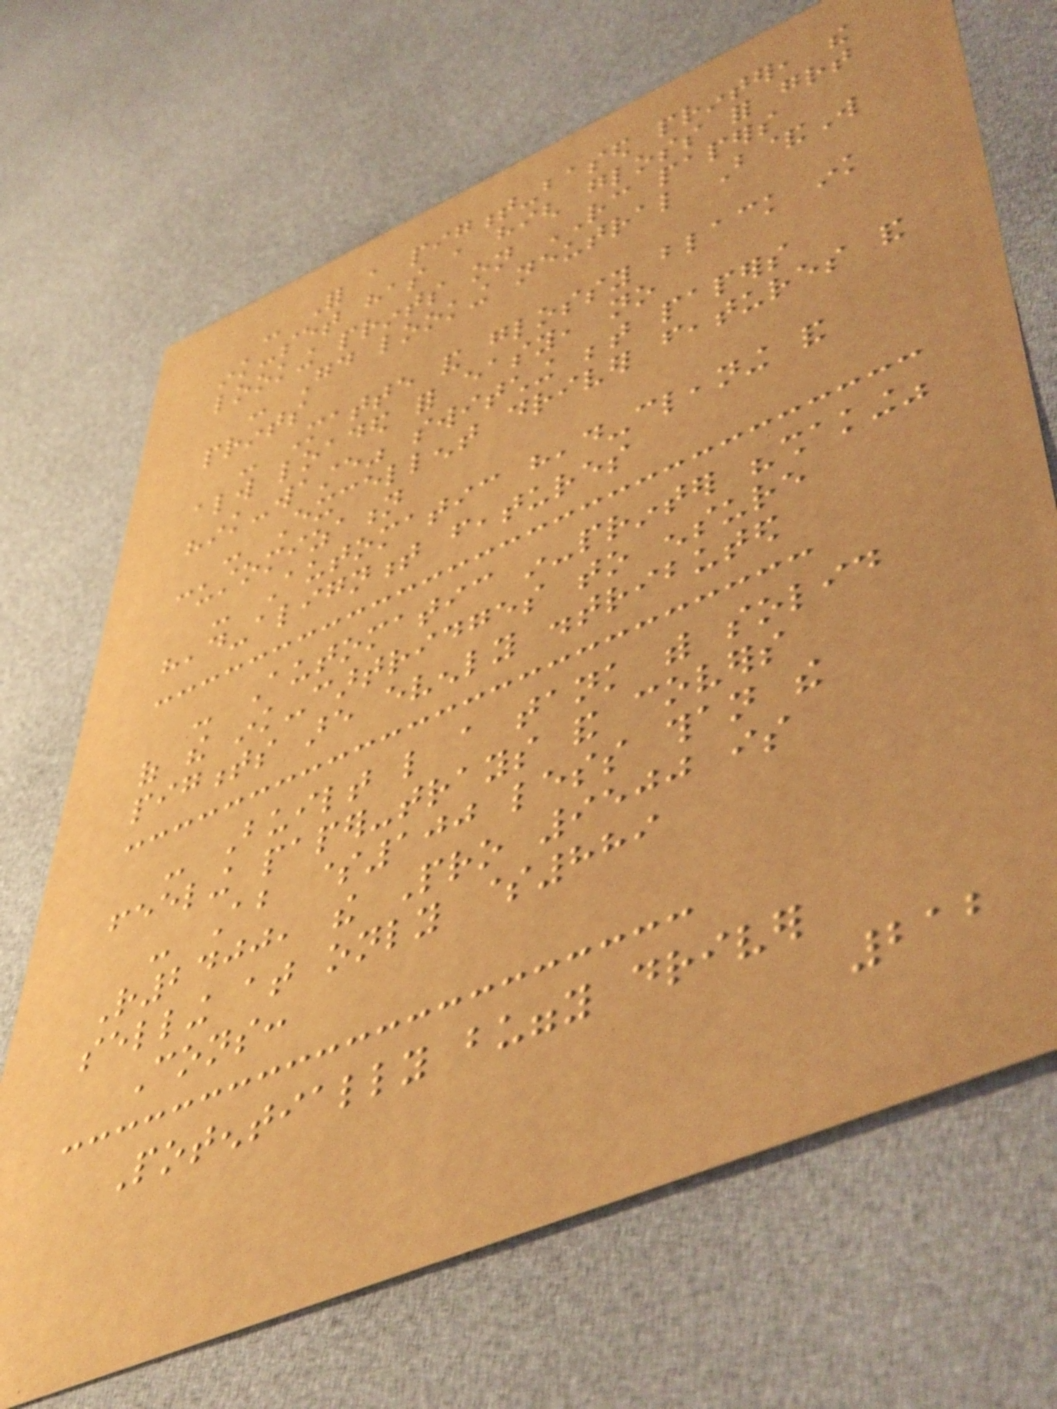- For a pigment-based printer, the
ink-set has a high gloss for great
looking prints on RC papers
- Good looking neutral B&W
prints
- Matte and glossy black ink
always loaded for easy, no
"ink-waste" switching between papers
- Excellent driver features and
customization
- Automatic head-cleaning and
head-alignment features
- Automatic in-printer "shaking"
of the ink-cartridges to ensure
pigments are evenly distributed
- Built like a tank with solid
feeling paper-trays and covers
- About $100 less than the
R2400, the Pro 9500 is
selling at only $889
Cons:
Potentially buggy driver
212
